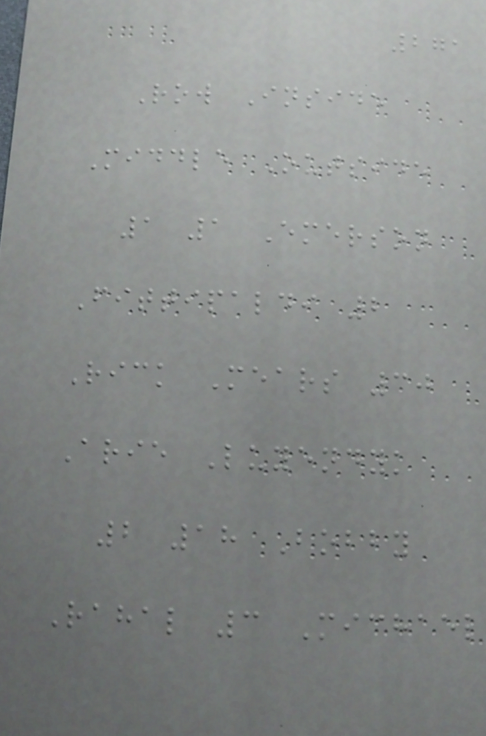271
Row Inside
Middle Outside
1 1 Emerson
Fittipaldi 2
Rick Mears 30
Arie Luyendyk
2 18 Bobby
Rahal 3 Michael
